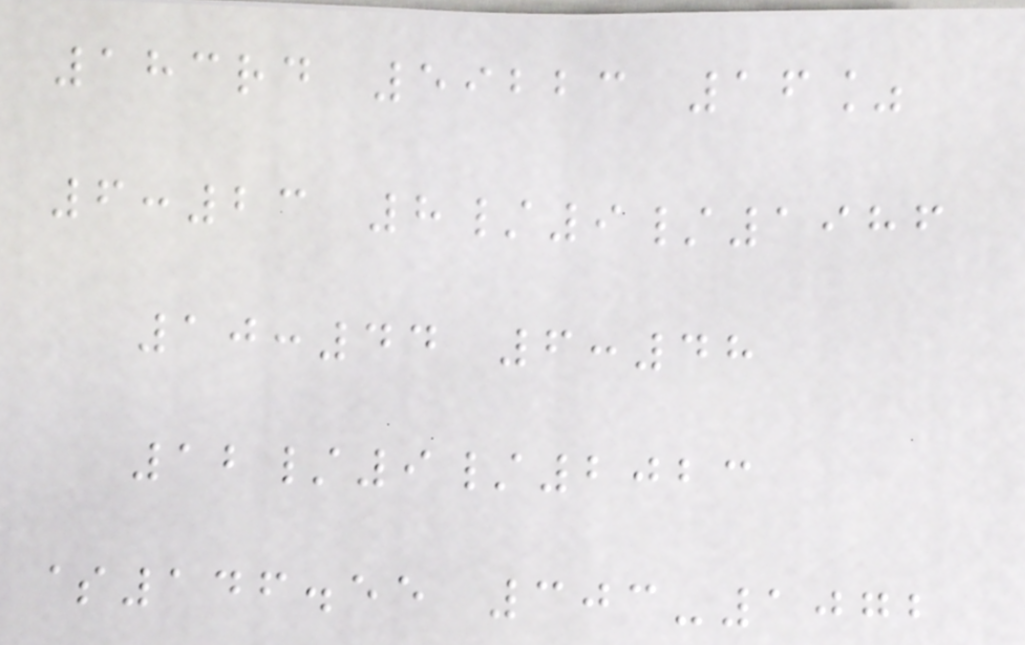183rd 59223 16%
6:23 8/9/1986
10:44 6:48
12/9/2023
$146.55 303-1072
